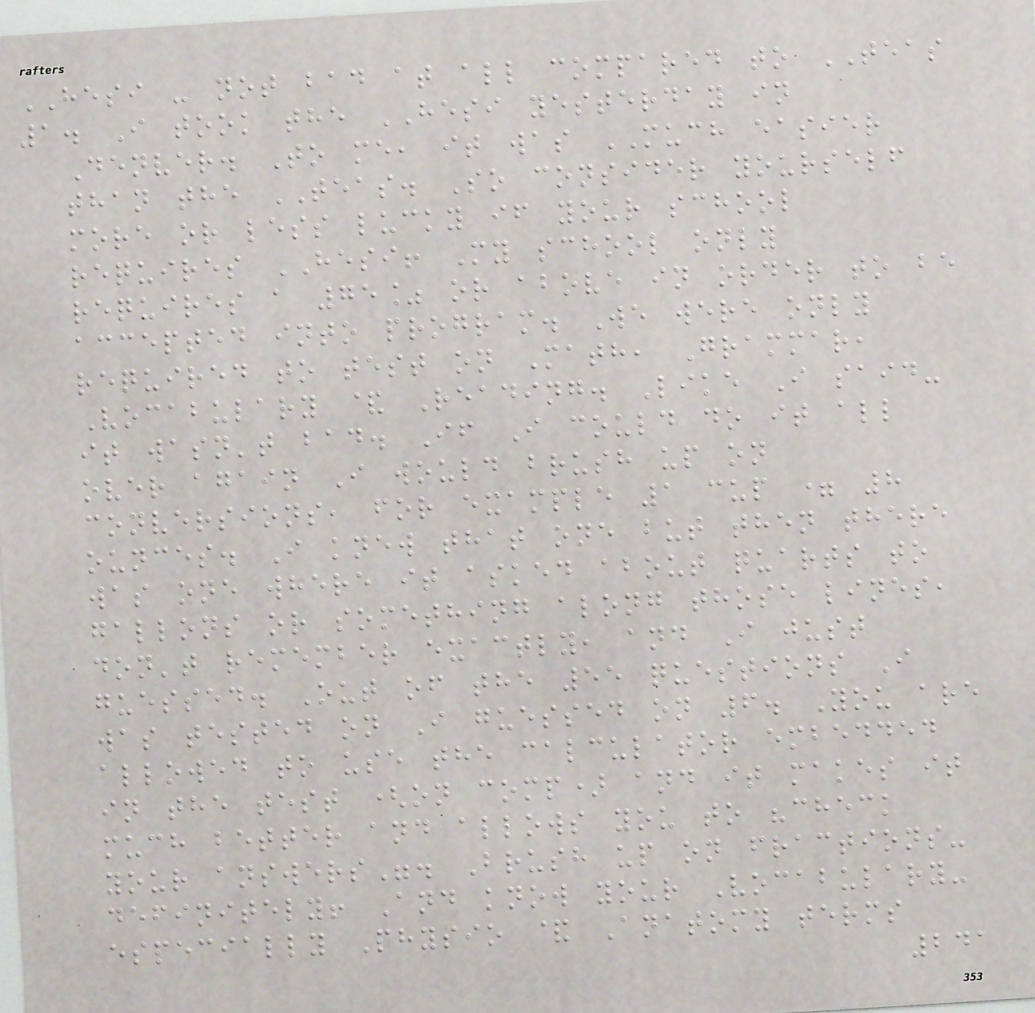HESI - not bad at all compared to TEAS
1. I took the HESI yesterday in
Denver. To me, it was MUCH easier
than the TEAS. So consider yourself
more or less lucky if your school
requires HESI! My school only
requires a 75% or above in order to be
accepted into program. We were only
required to test on Math, Grammar,
Vocabulary & Reading. Like I said-
it wasn't bad. If I could do it all
over again I would brush up on
conversions, for example 1 cup = 8
ounces. I knew that one but then there
was one where it asked about quarts to
gallons or something along those lines,
don't remember exactly, and I just
guessed. Out of the 55 questions I
was tested on I guessed on 6. You are
allowed to use the calculator embedded
in the test (on comp) and it makes it
much better and allows you to "check
your answers". Brush up on fractions-
definitely! And know your Vocabulary-
especially Physio & Anatomy terms
241
